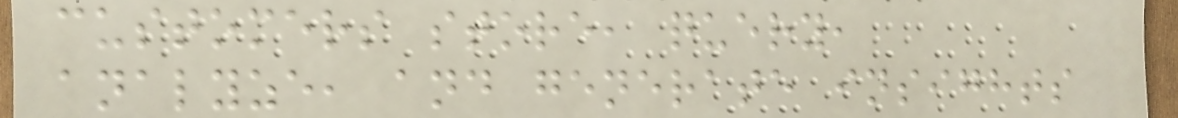customers store, query,
analyze, and generate insights
